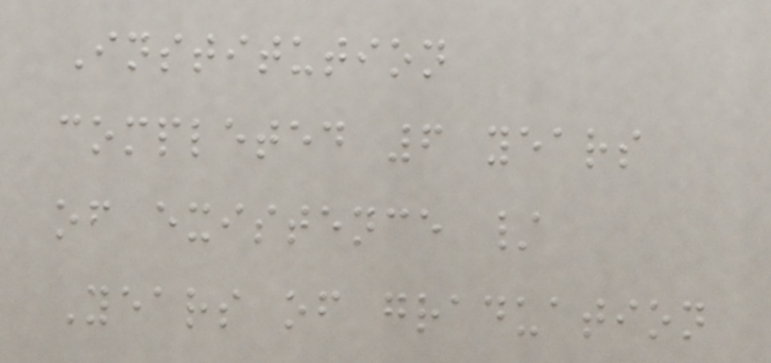Institution
completed 6 years
of existence /
Years of graduation
